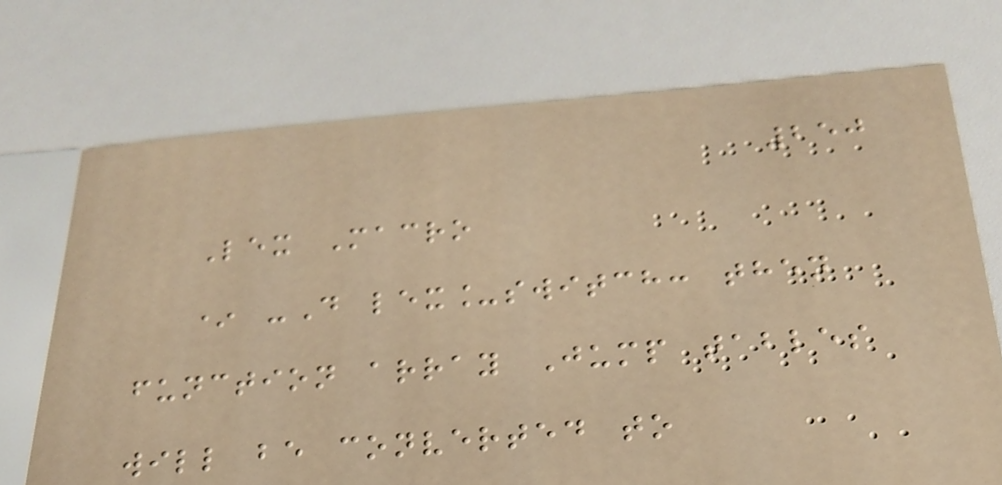250
Lex Macro
* -D lex_switch: then
function array Jump tables
will be converted to
